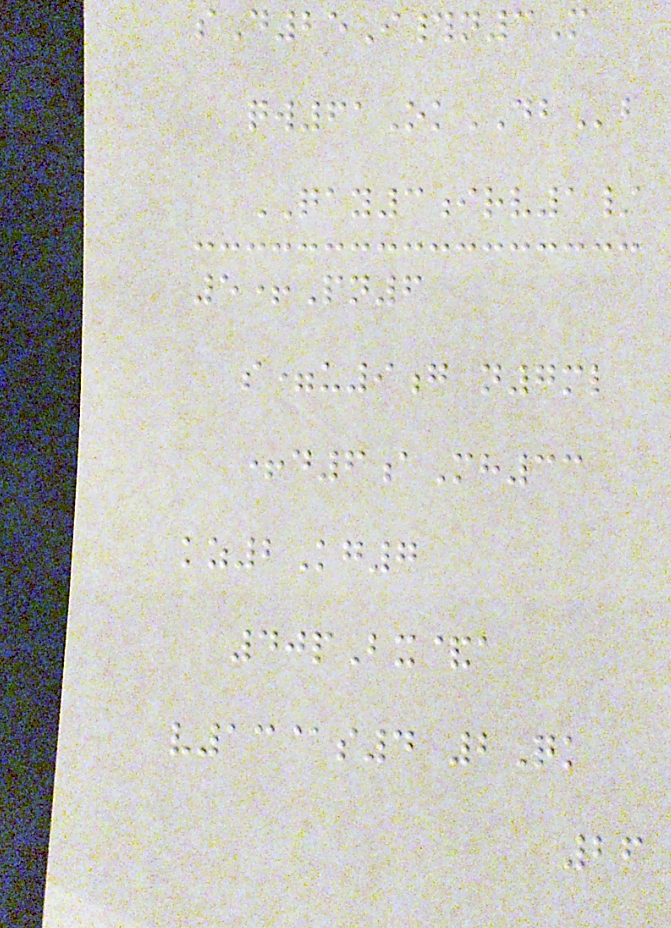sD25I#n3M
qw61OkDBb
QAY3irv1/
5+Pn6
s=u9g n7ml
+d6aMh33
kz2Kg7
40pBx&a
v13@s4 2Qk
26
